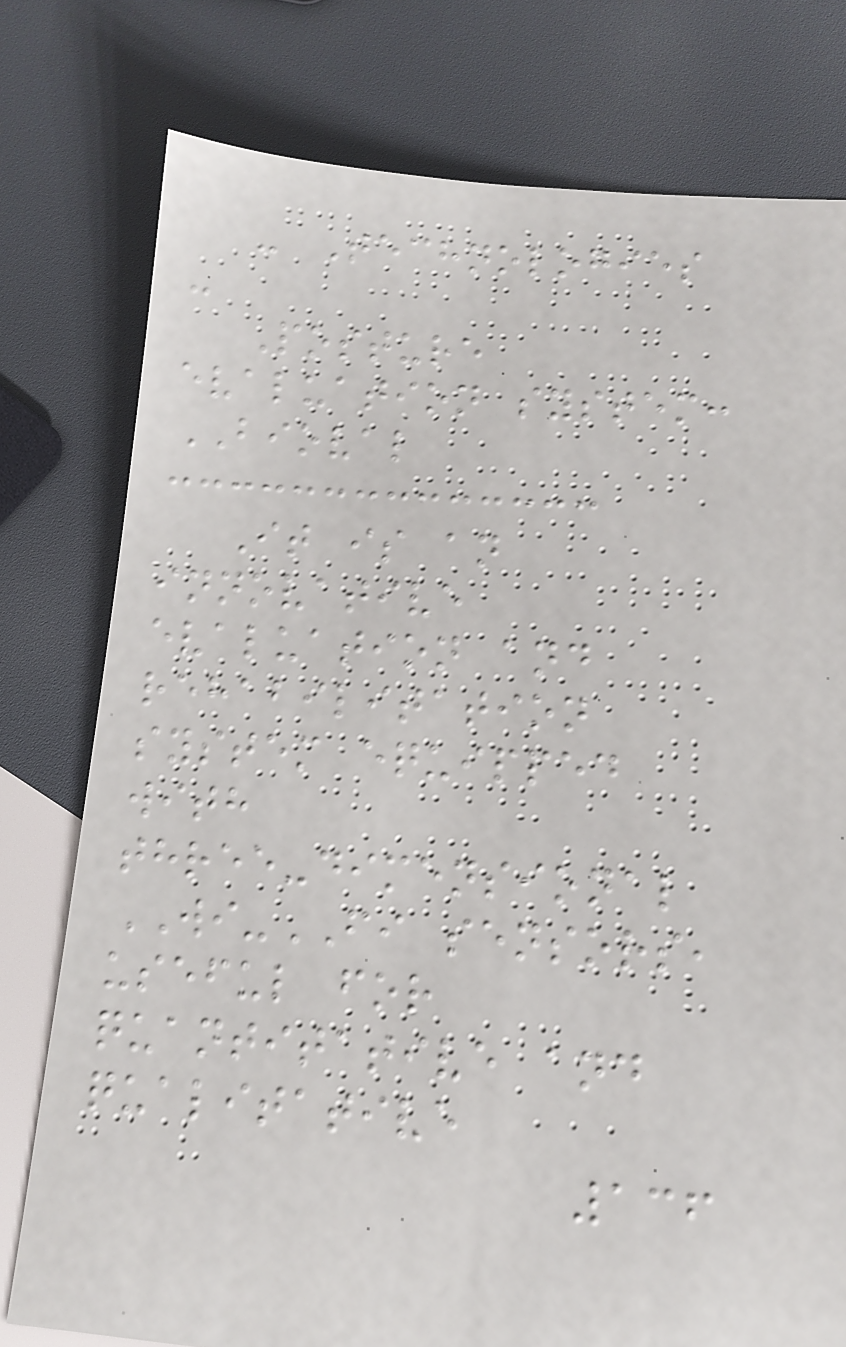- Technologies
-
Posture
evaluation system:
BIOVAL
It is an
innovative
evaluation and
rehabilitation
system equipped
with
three-dimensional
WI-FI sensors,
useful for
quantitative and
qualitative
136
